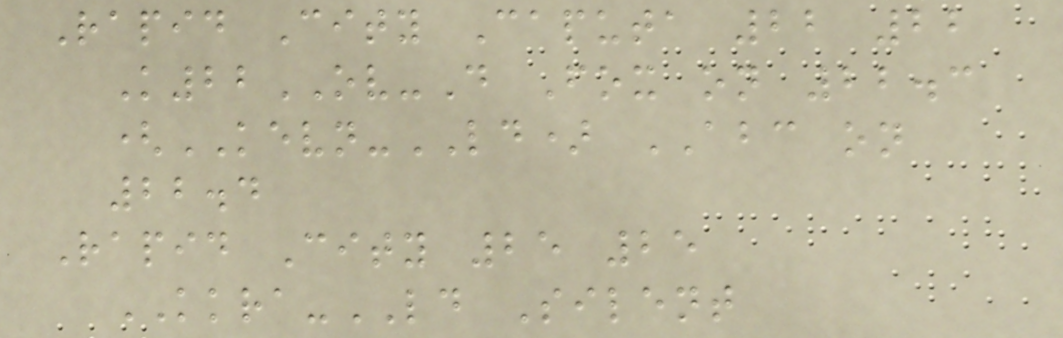Rapid City Caputa 22 22
K22OV-D Fox on 22.3
(KEVN-LD) ABC on
22.4
Rapid City 25 25
KKRA-LD Silent
